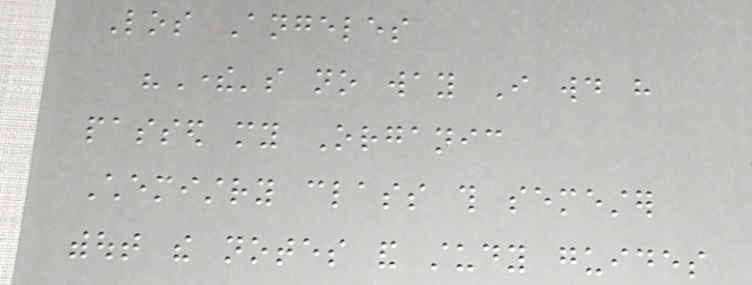Los Angeles
"There's no way I would have
passed my Organic
Chemistry class this semester
without the notes and study guides
